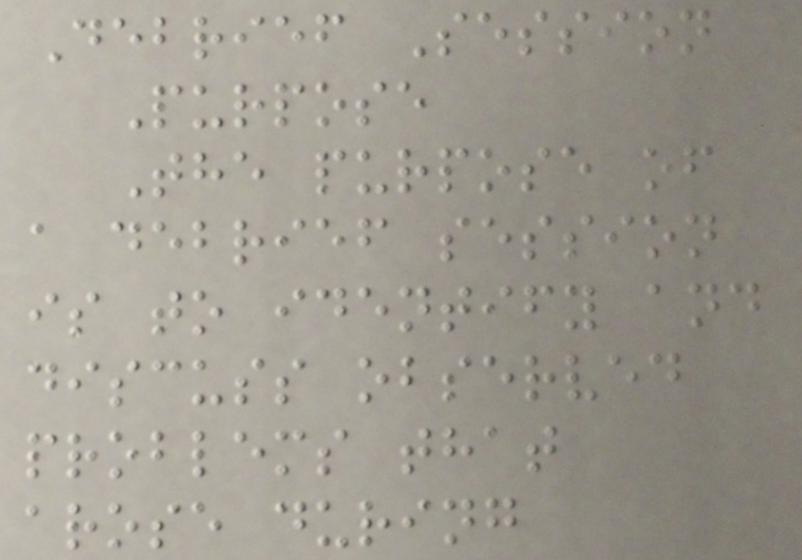Debrief Session
Purpose
The purpose of
a debrief session
is to identify and
discuss observed
problems that
arose during
